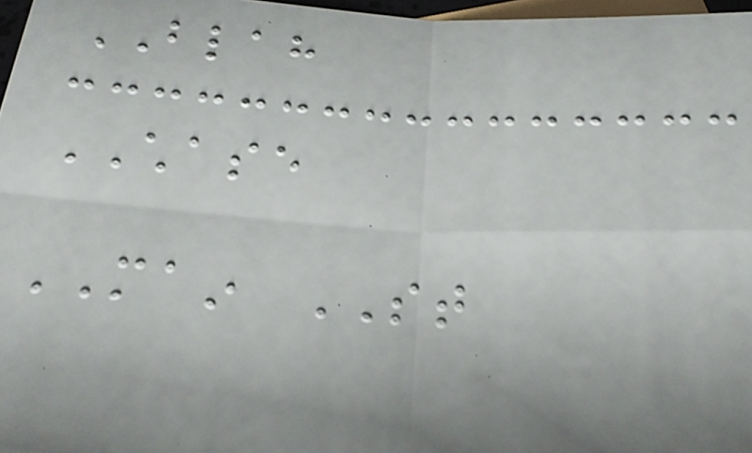BLAH
CHASE
MAIN ST
